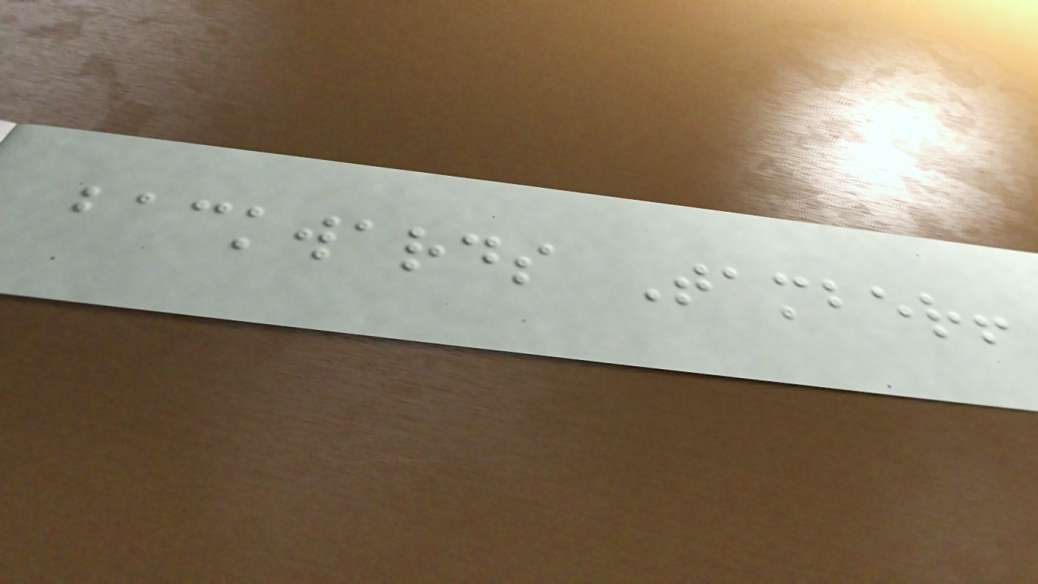backwards Tamber!
